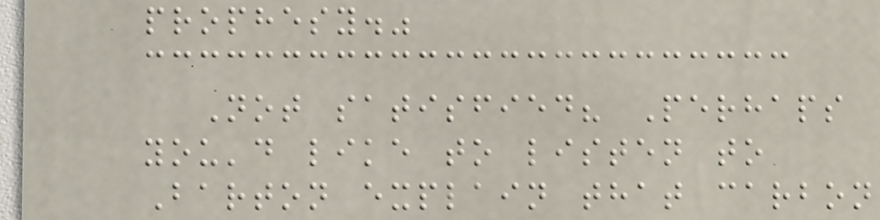prophesy."
Not satisfied? Perhaps
you'd like to listen to
Barton explain that carbon
